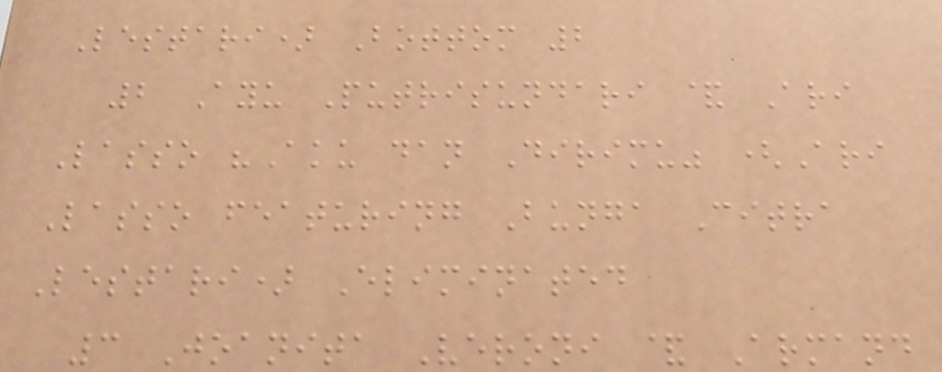Lestari) Bottom 2
2 Ayu Putrisundari & Ari
Lasso "Aku dan Dirimu" (Ari
Lasso featuring Bunga Citra
Lestari) Eliminated
3 Joanita Veroni & Armand
